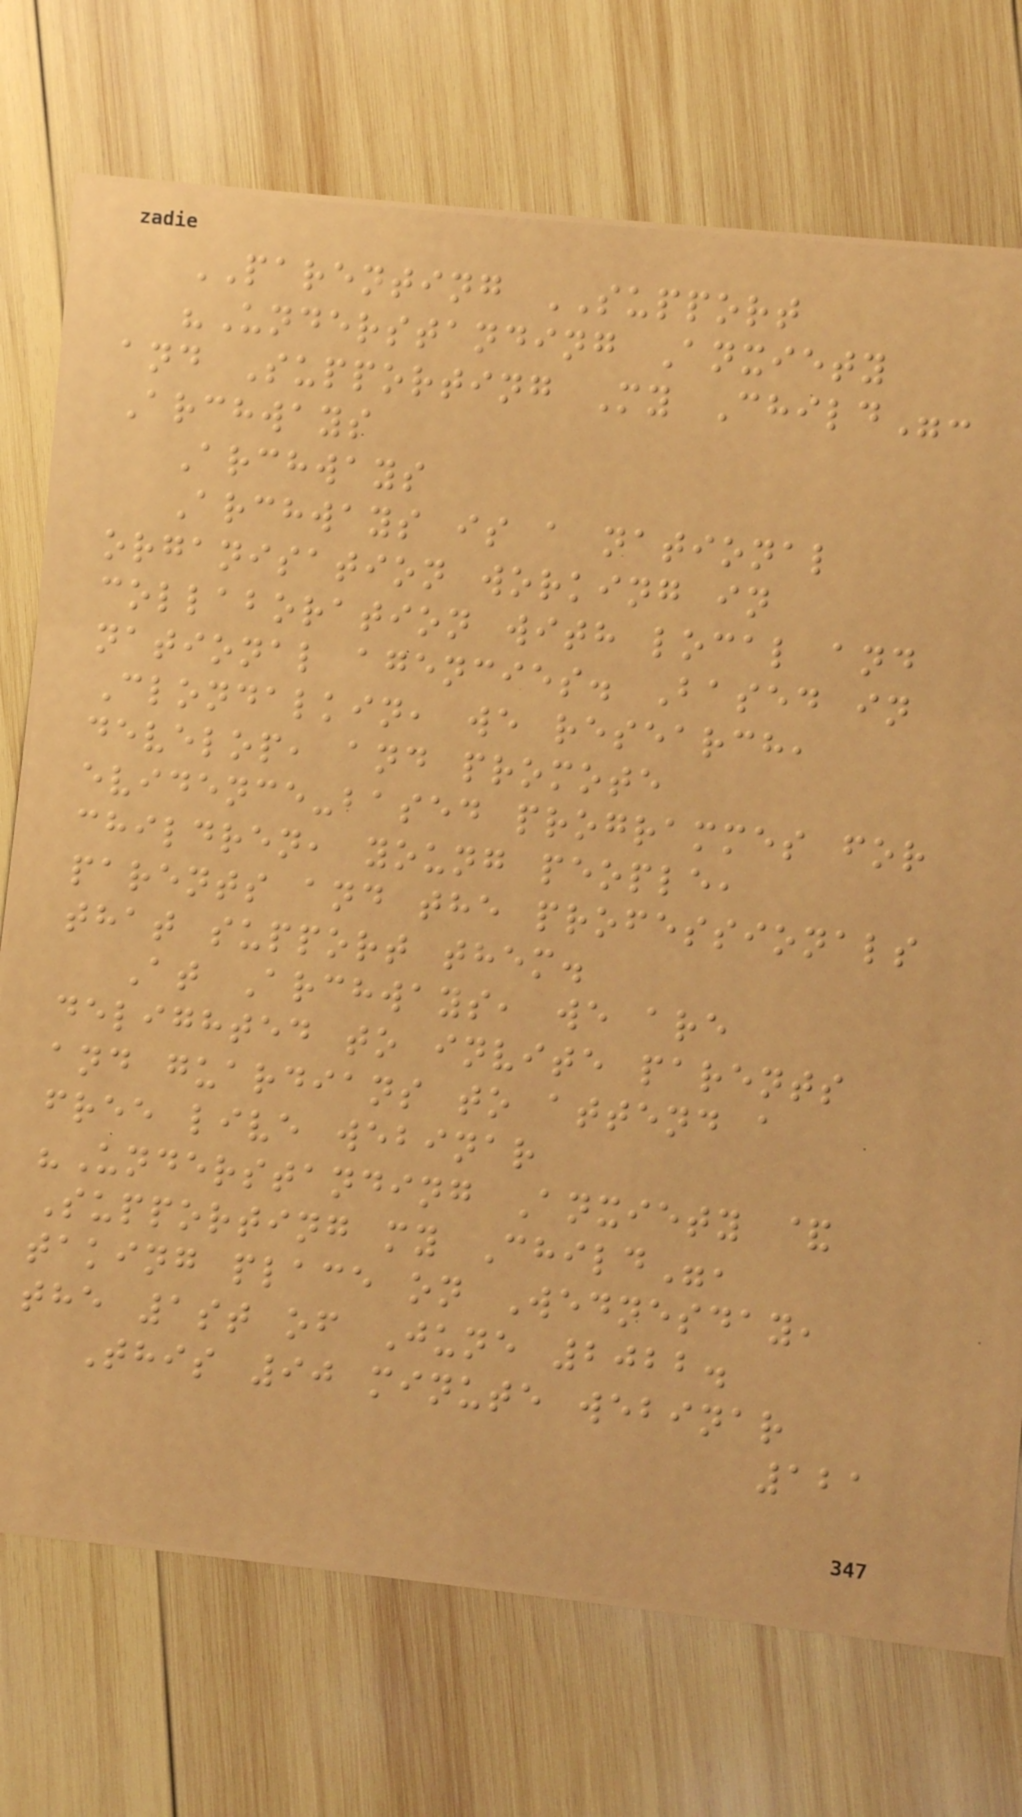PARENTING SUPPORT
"Understanding Anxiety
and Supporting My Child":
Archways
Archways
Archways is a national
organisation working in
collaboration with local and
national agencies. Based in
Clondalkin, we research,
develop, and promote
evidence-based programmes for
children, young people,
parents and the professionals
that support them.
At Archways, we are
delighted to invite parents
and guardians to attend a
free live webinar
"Understanding Anxiety &
Supporting my Child",
taking place on Wednesday,
the 1st of June 2022.
This 90 minute webinar
121
